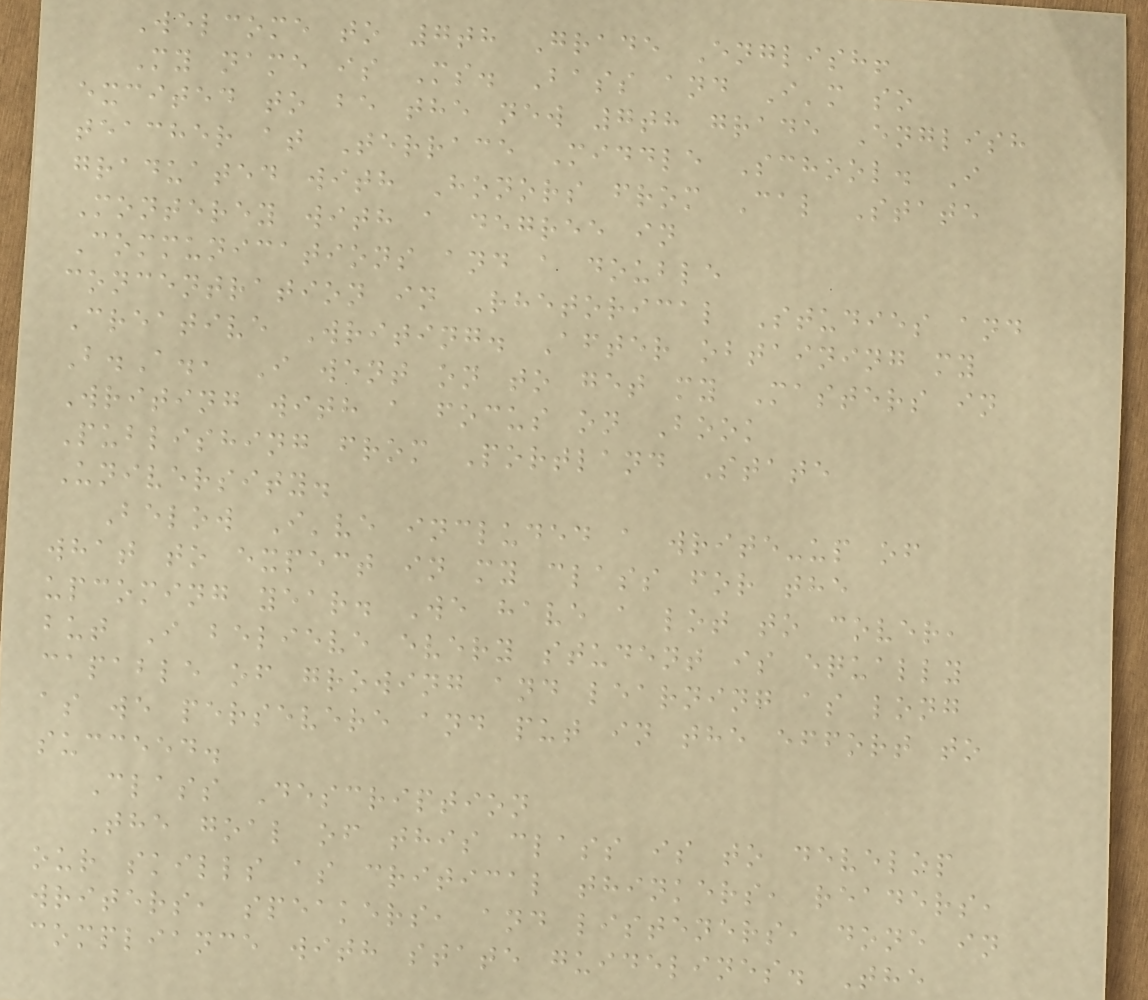Welcome to 7th Grade English!
My name is Ms. Bass and I'm so
excited to be the new 7th grade English
teacher at Terrace Middle School. I
graduated with Honors from Cal State
Monterey with a degree in
Communications and a double
concentration in Rhetorical Studies and
Creative Writing. After obtaining my
B.A., I went on to get my Masters in
Writing with a focus on Book
Publishing from Portland State
University.
Below I've included a write-up of
what to expect in my class for the
upcoming year. We have a lot to cover,
but I believe every student is equally
capable of growing and learning as long
as we persevere and put in the effort to
succeed.
Class Description
The goal of this class is to develop
our skills as critical thinkers, readers,
writers, speakers, and listeners, done in
compliance with state guidelines. The
